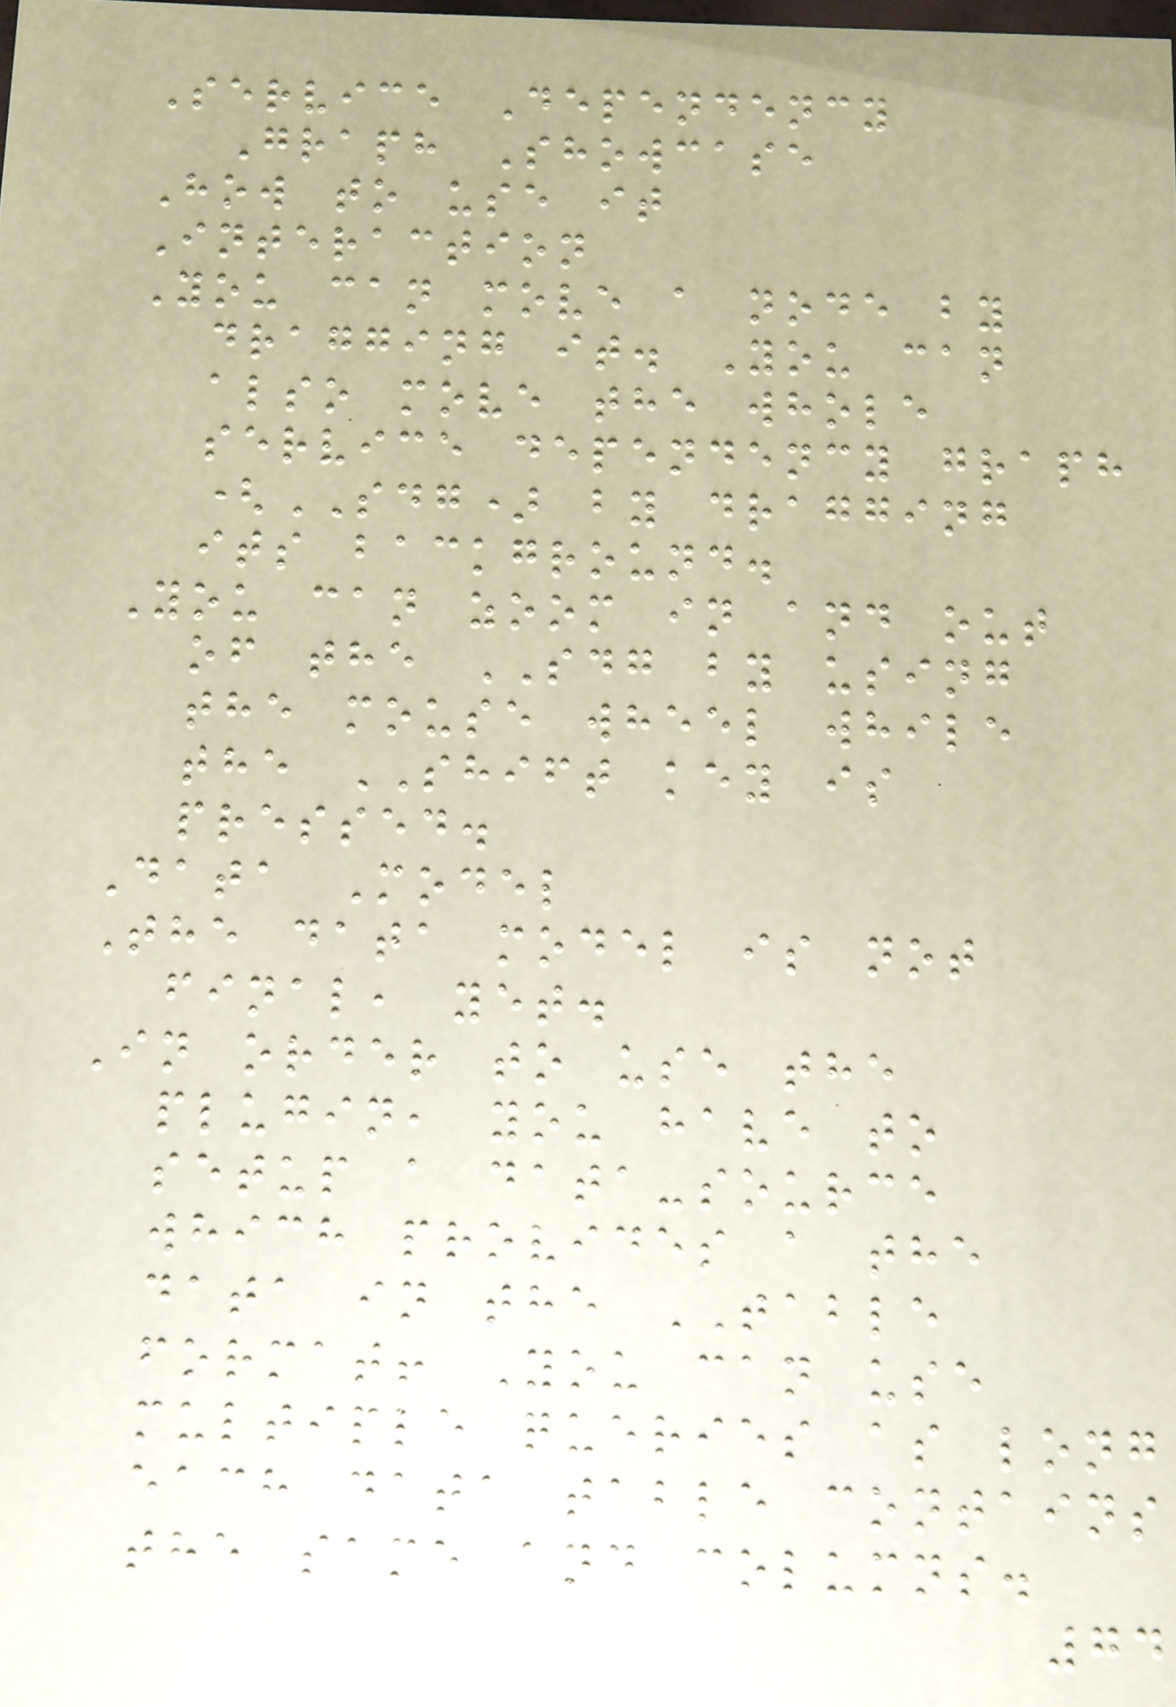Service Dependency
Graph Showcase
How to use it
Interaction
You can move a node by
dragging it. You can
also move the whole
service dependency graph
(SDG) by dragging
its background.
You can zoom in and out
of the SDG by using
the mouse wheel while
the SHIFT key is
pressed.
Data Model
The data model is not
final, yet.
In order to use the
plugin, you have to
setup a data-source
which provides a the
data in the TABLE
format! You can use
multiple queries as long
each data table contains
the same and columns.
74
